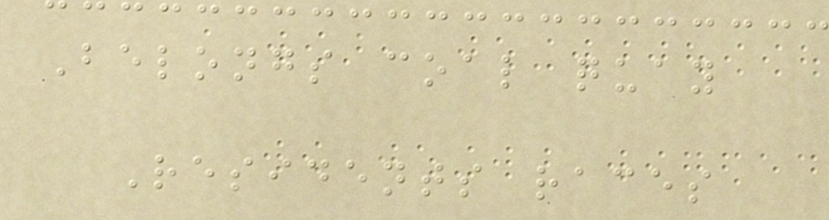Belongs coal quay
Residents races
